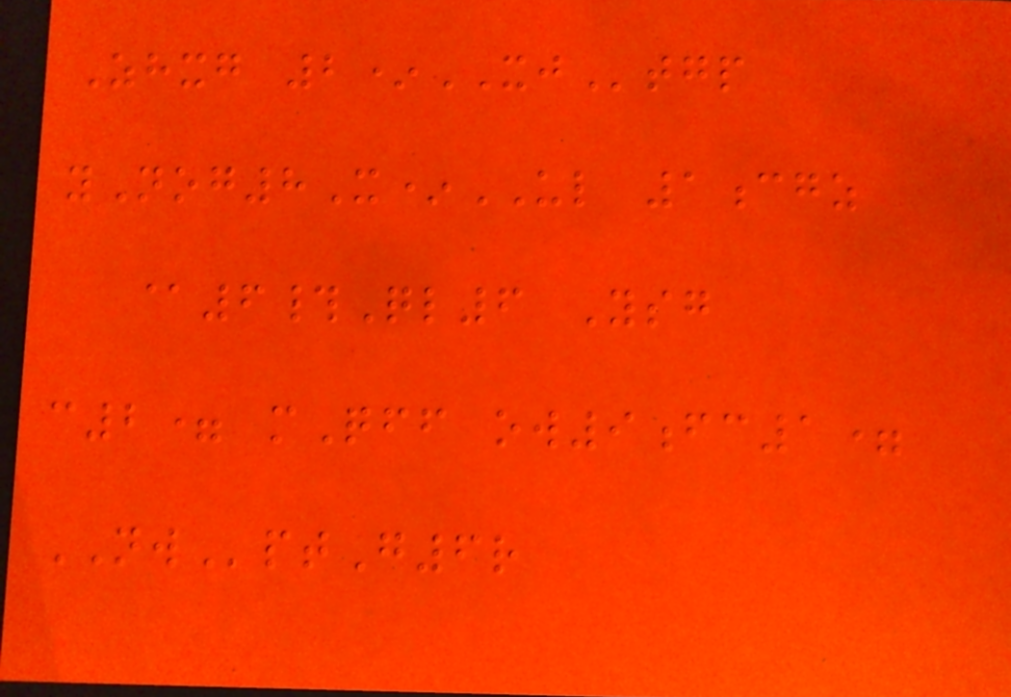Zhxg 2*XJtgp
yNog8X*UL 1cgz
@6#Ql6 Ysg
c2= mQff ow9fc1=
NWptG6r
